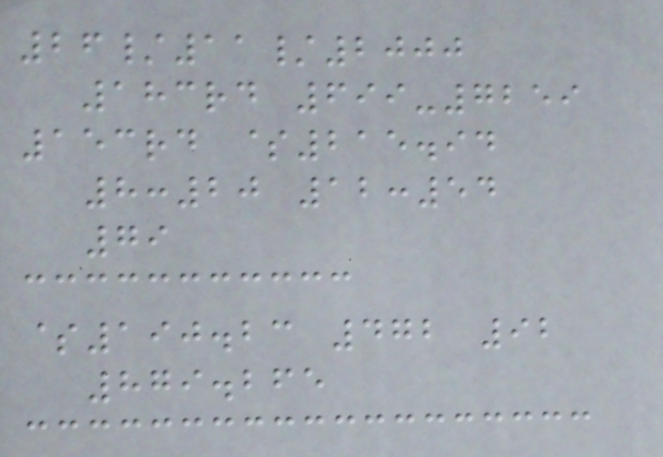26/11/2000
183rd 699-7259
153rd $215.94
8:20 12:54
79
$190.23 472 92
879.265
